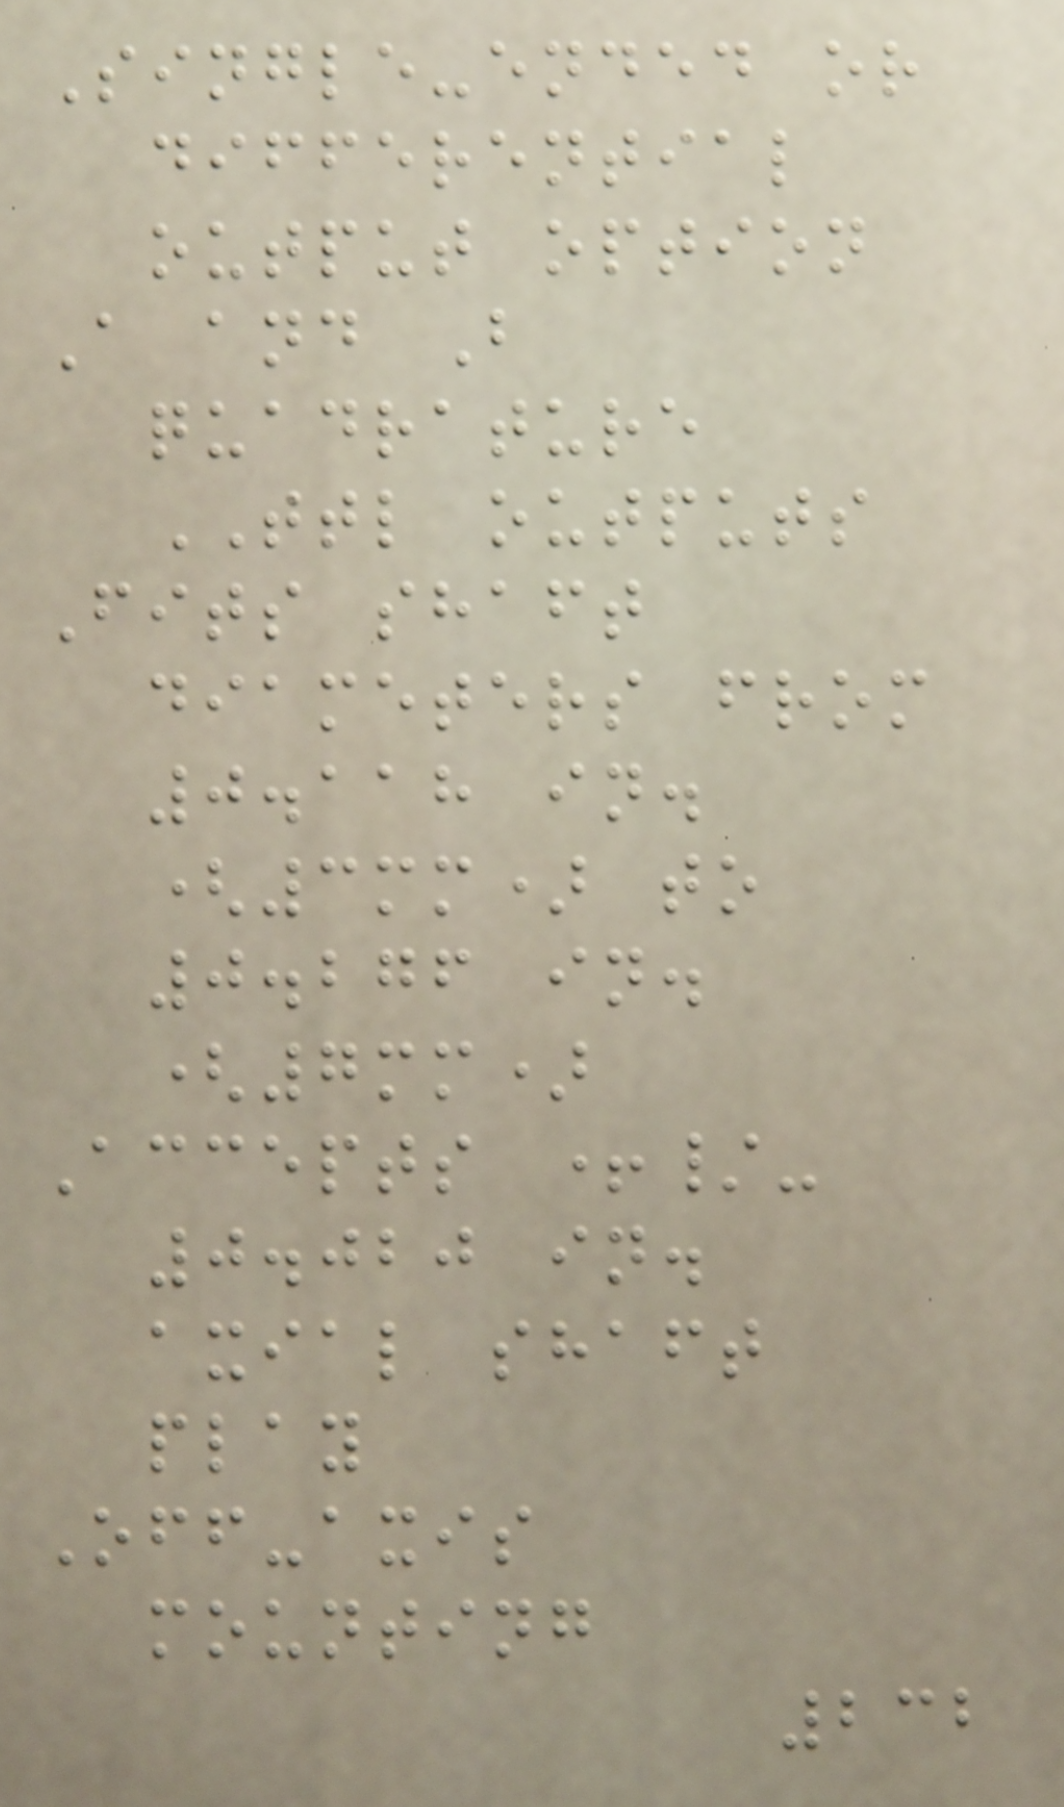Single-ended or
differential
output option
A and B
quadrature
TTL outputs
Fits shaft
diameters from
0.118 in.
(3mm) to
0.276 in.
(7mm)
Accepts +/-
0.020 in.
axial shaft
play
Off-axis
mounting
232
